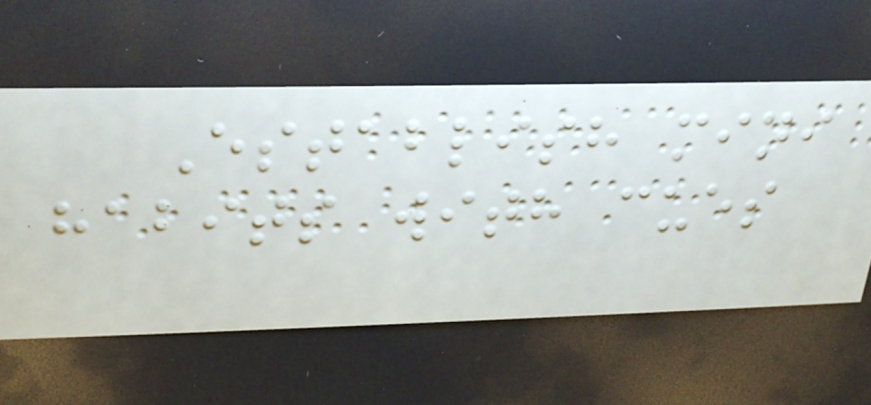Establish mini
habits with cues
